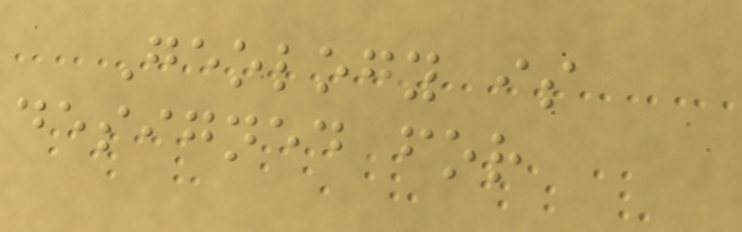Geology is
designed for
